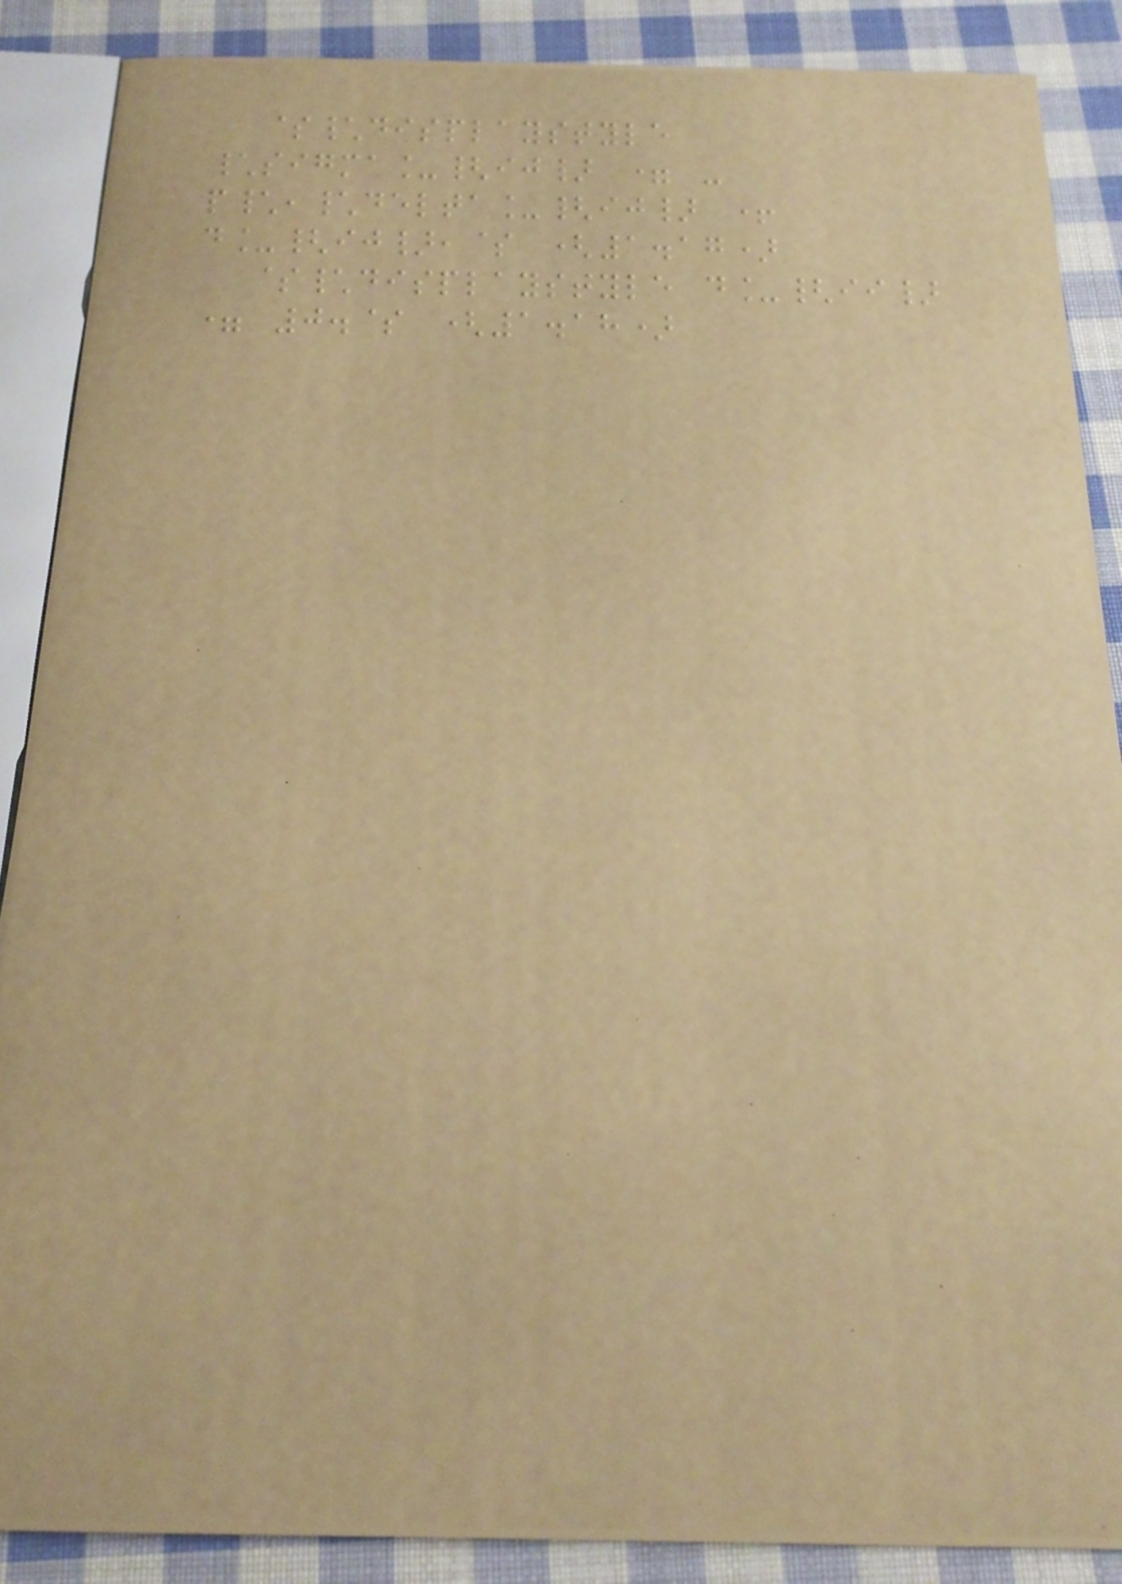$\displaystyle
\sigma_{ij} = -
p\,\delta_{ij} +
d_{ij},$ (1.17)
$\displaystyle d_{ii}
= 0.$ (1.18)
